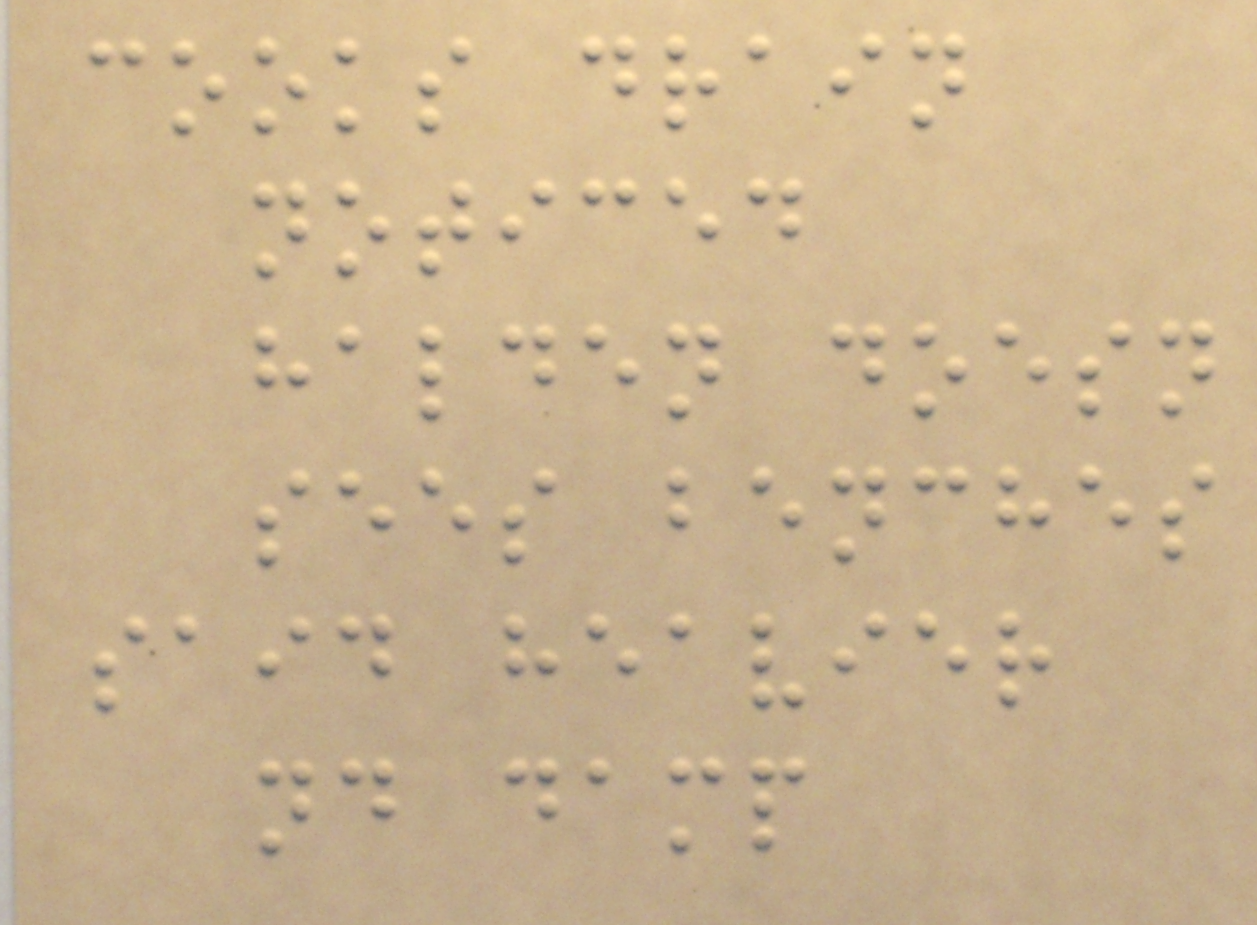cooks drain
noticed
halden doesn
sees benches
said heavier
nd damp
